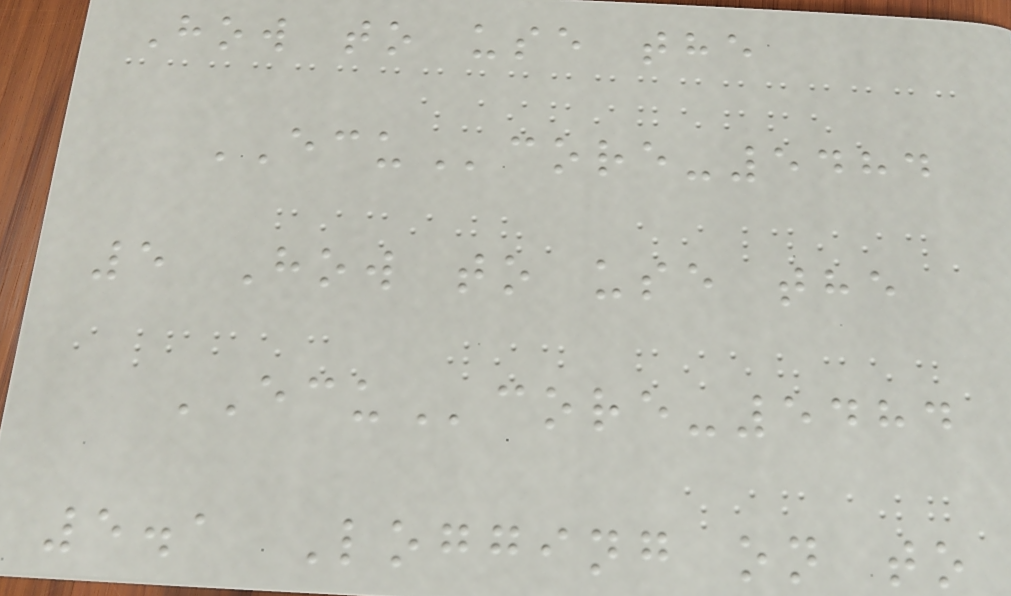How to use the
ECUcore-5484
5 How to use the
ECUcore-5484
5.1 Logging on to
